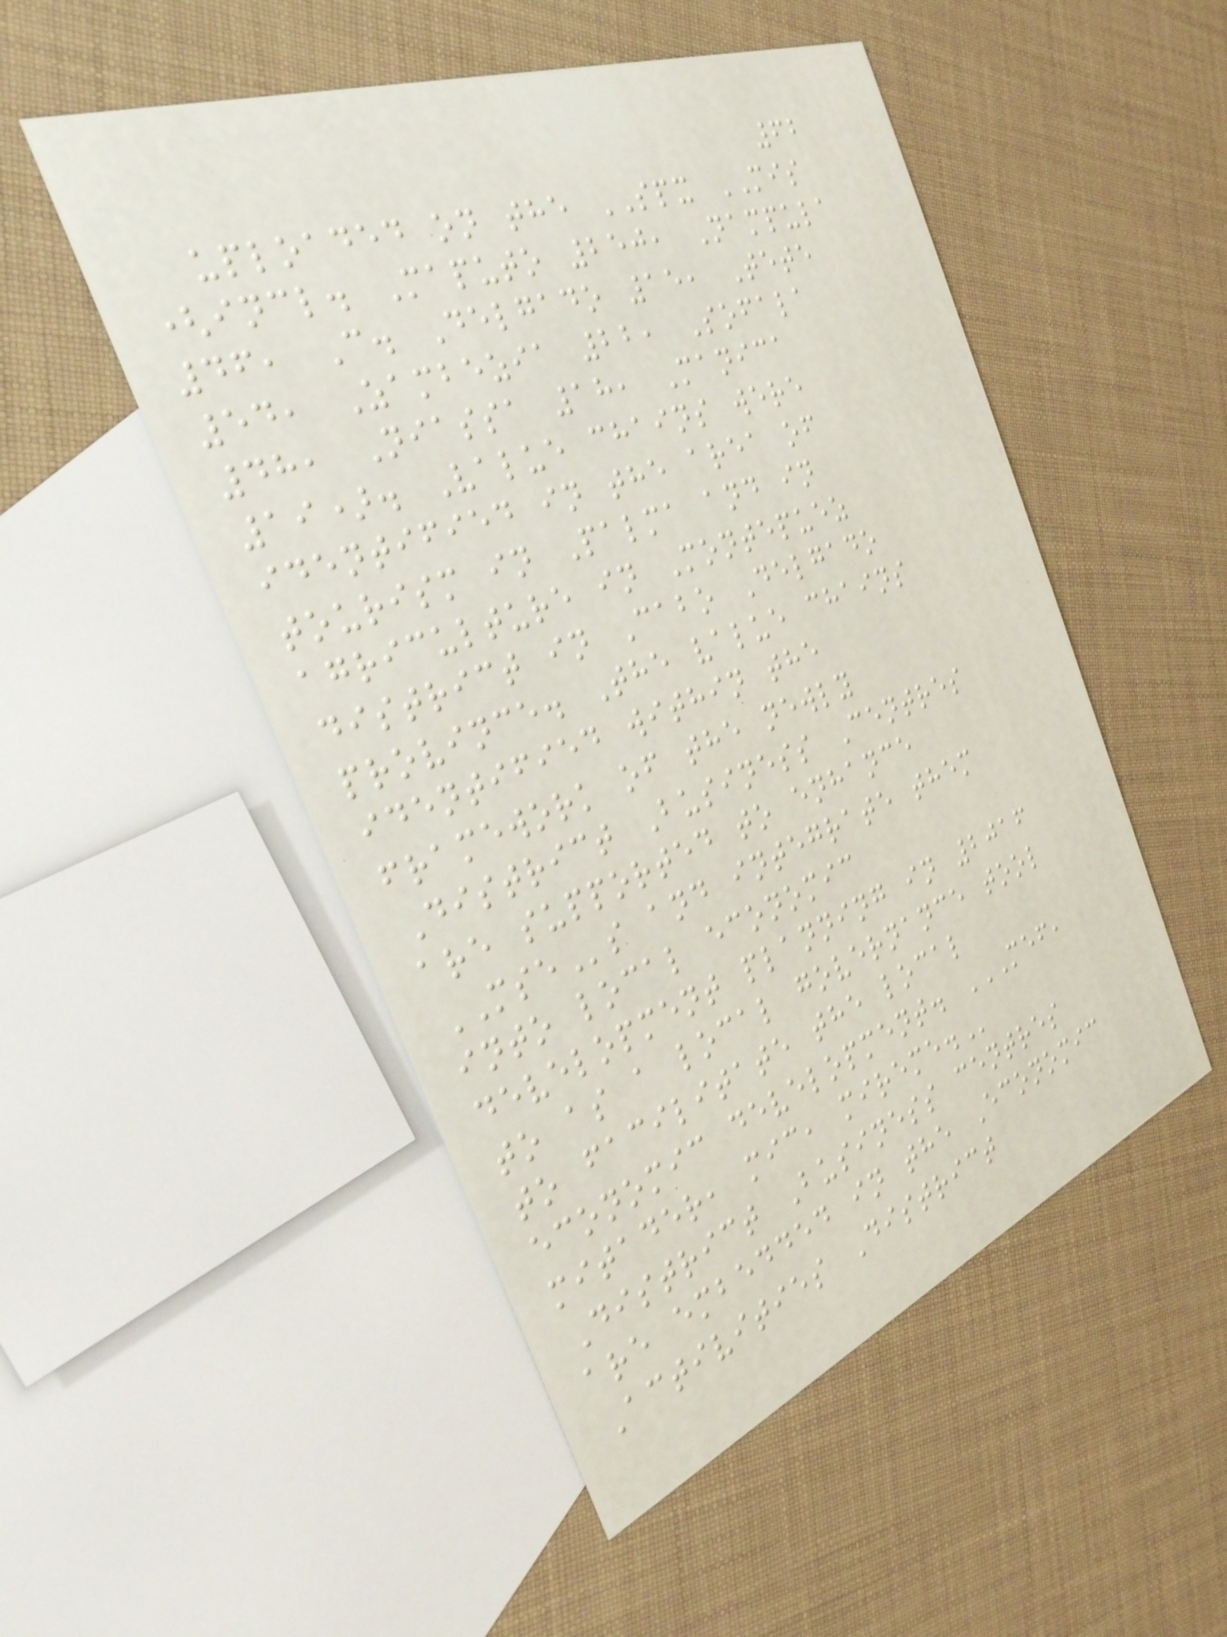62
uploaded on the SPX MIS
(incl. Maputo 250, Nampula
46, C. Delgado 15, Tete
54, Zambezia 22, Sofala
48, Niassa 18, Manica
19). Value chains were
identified in the area of
tourism in Palma and in
agriculture in Montepuez
district in Cabo Delgado
province. The value chains
identified within the
framework of the newly
District Business Centres
are supported to enhance
MSEs and integrate them
into local economic
development planning in 2016
to as a local governance tool
to facilitate the local
economic development. MEF,
MITADER, MIC, MIREME.
District Business centres
are embedded in the Economic
Activities District
